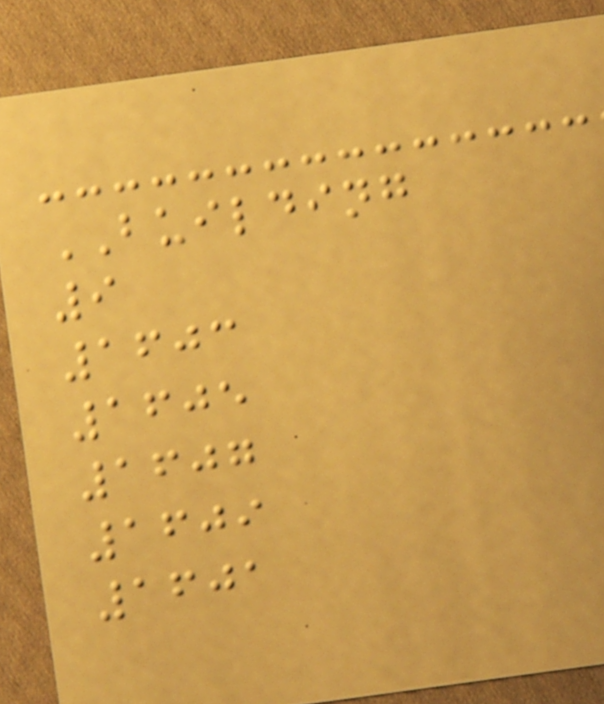BUILDING
9
1603
1605
1607
1609
1601
